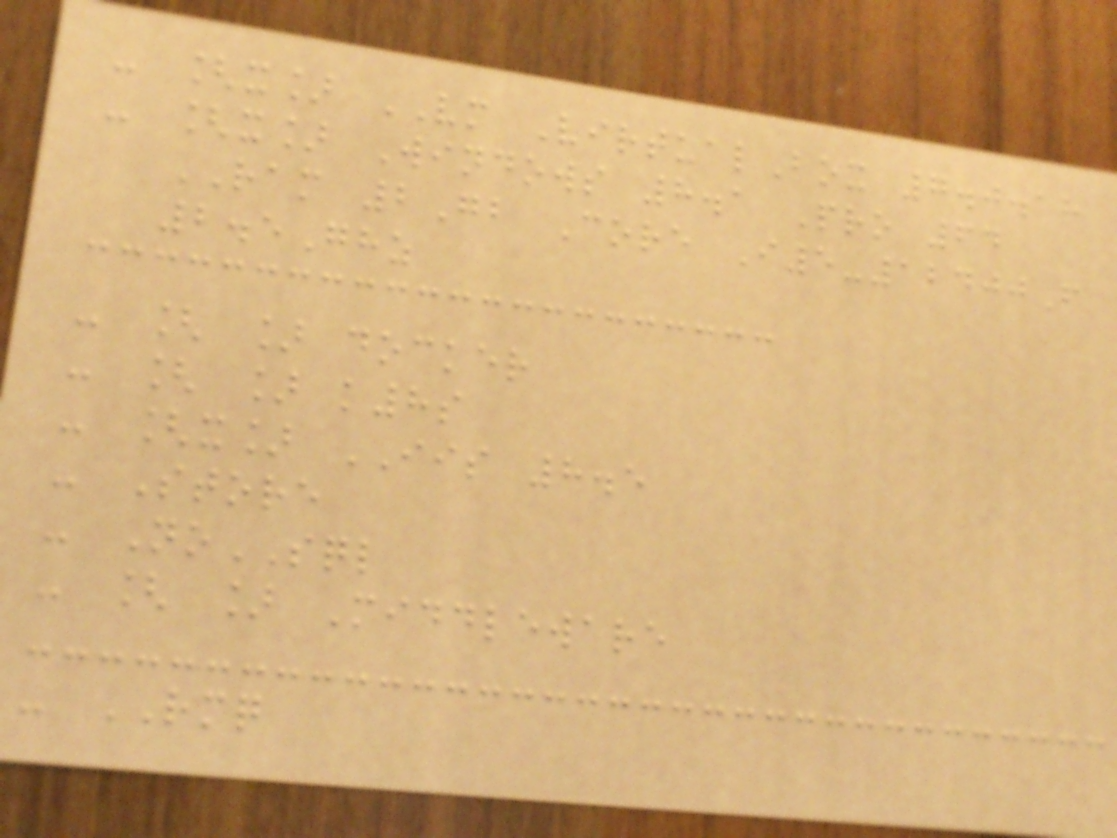- [x] VM VirtualBox 7.0.18
- [x] Windows 8.1 Pro 64
RAM 2Gb Core I5-12400F
2.5Ghz
- [ ] docker
- [ ] k8s
- [x] IIS 8.5
- Store
- NoSQL
- [ ] Middleware
- RMQ
